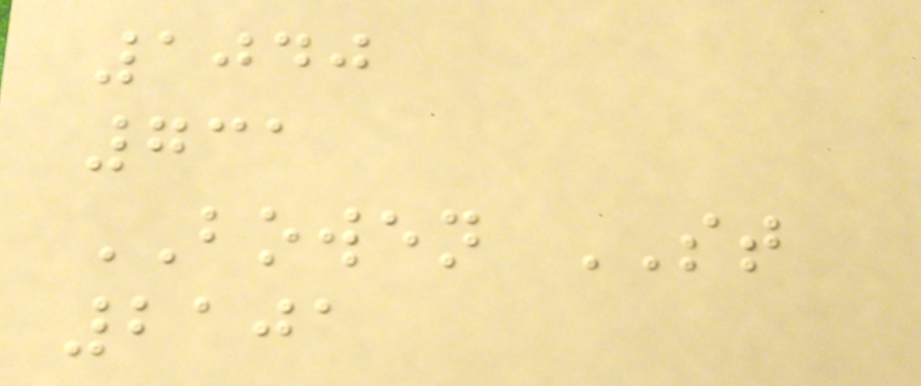1040
731
BOWEN ST
2101
